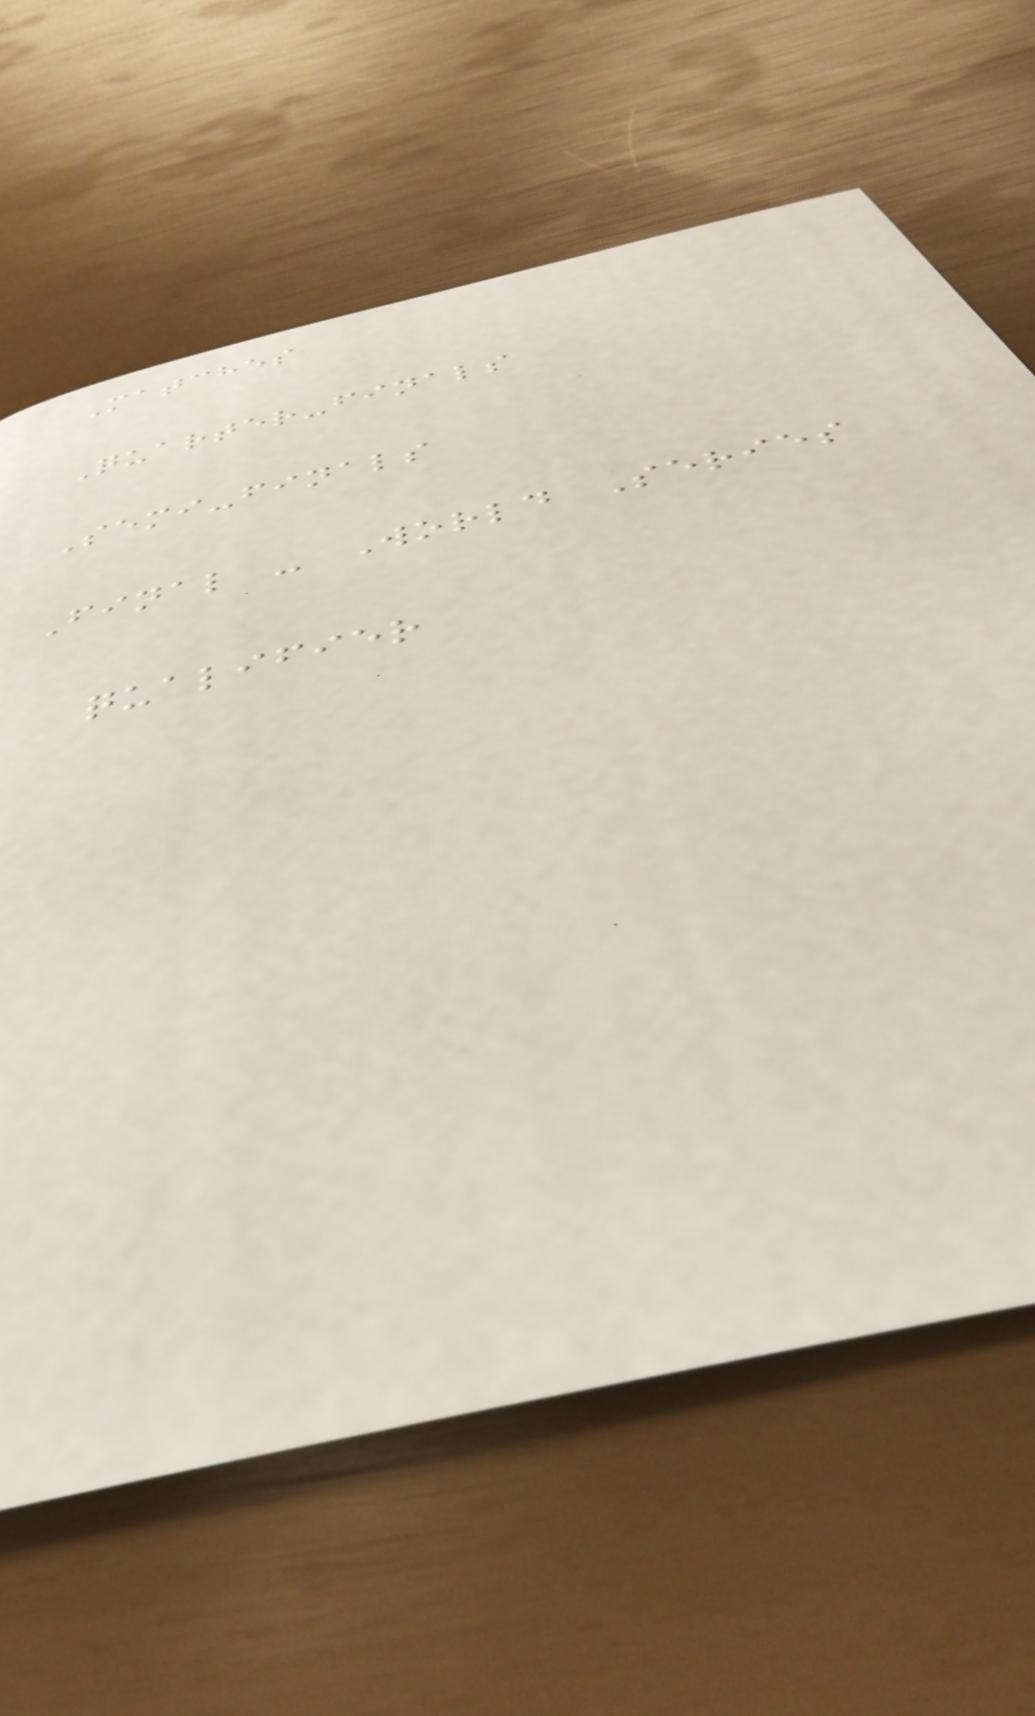Matches
Quarter-finals
Semi-finals
Final - World Series
qualifier
